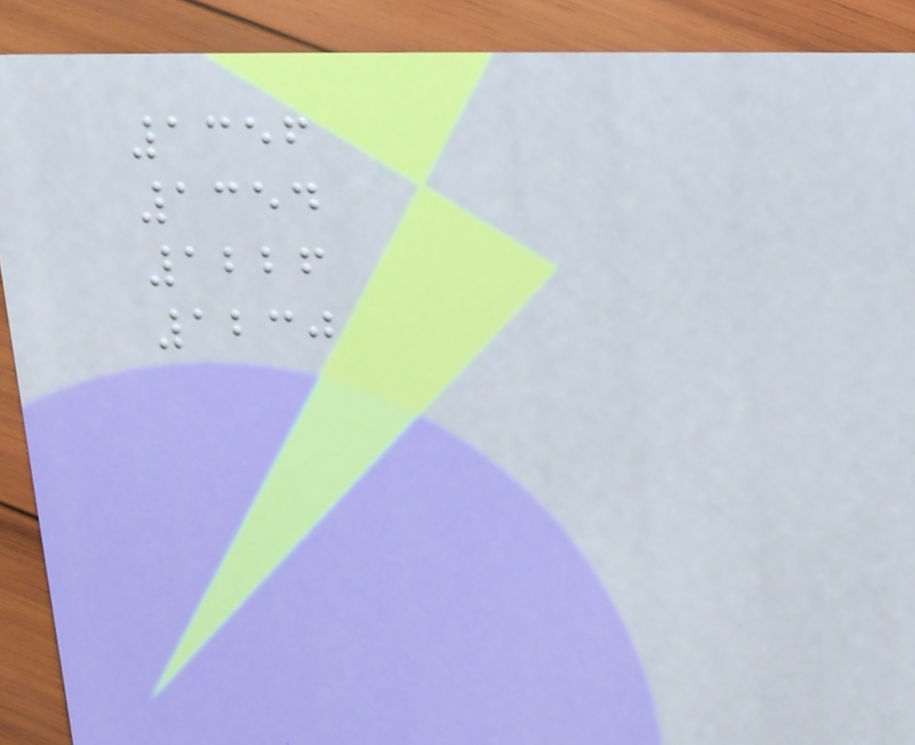1356
1354
1226
1230
